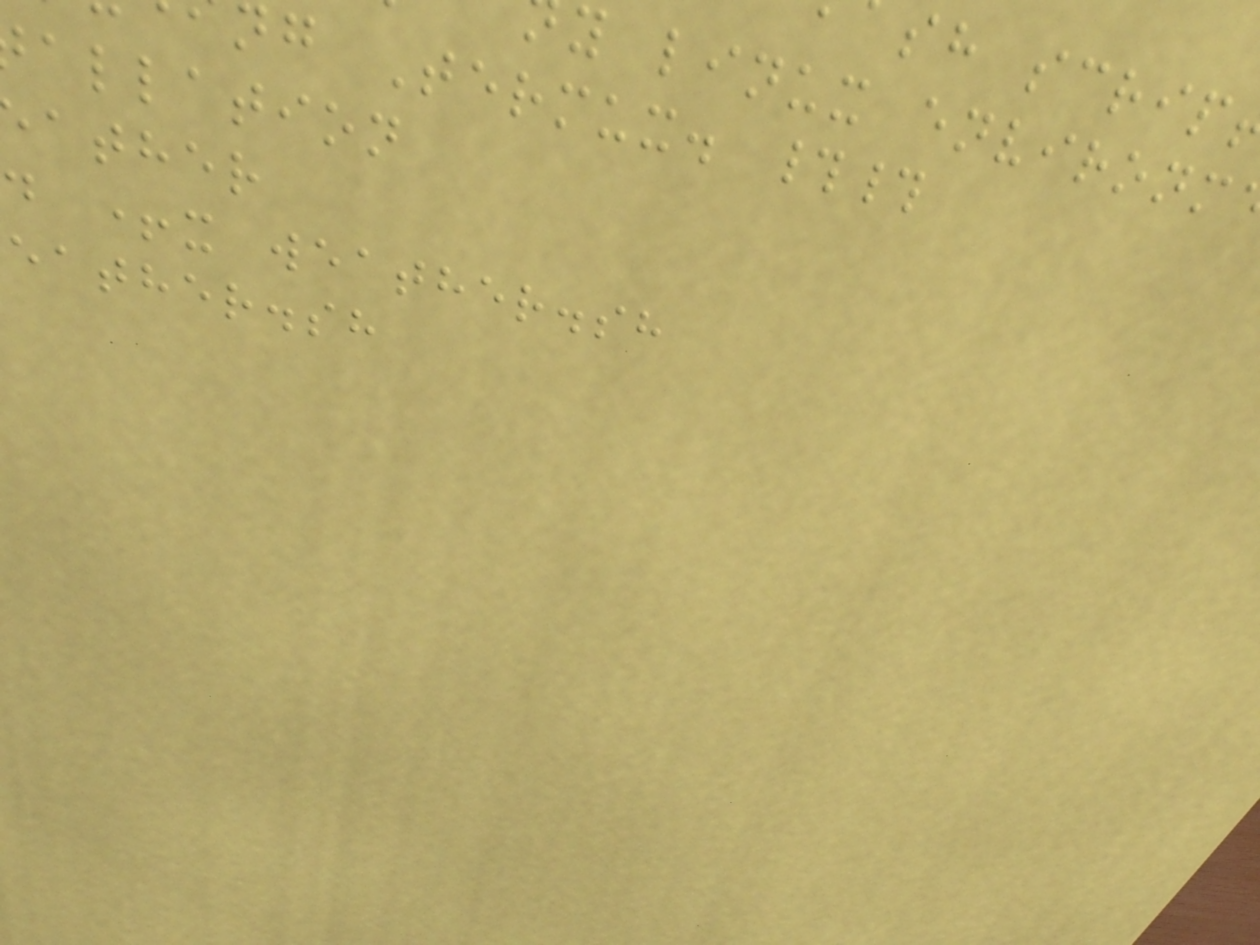y linux environm
g Termux. ##
allation
ather
d +x weather.sh
eather.sh
